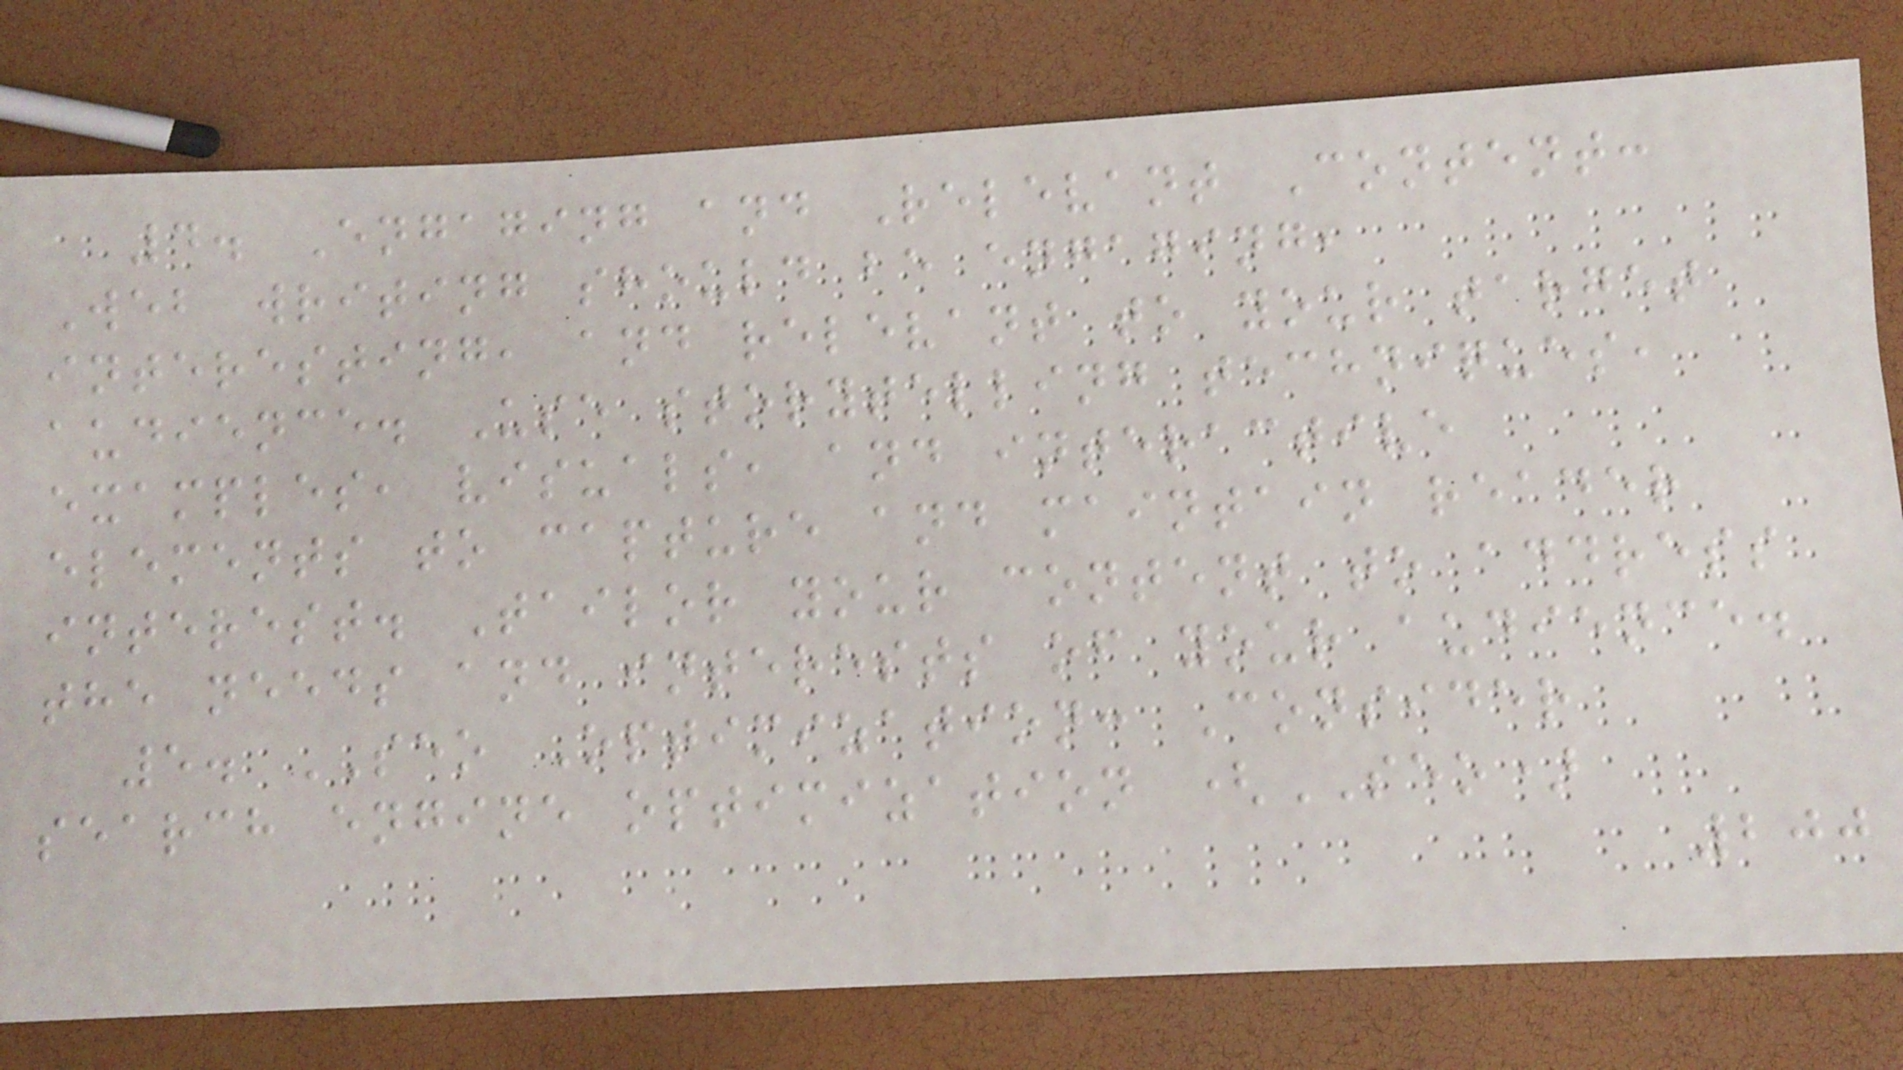4. Engaging and Relevant Content:
Web writing should be engaging,
interesting, and relevant to your target
audience. Use storytelling techniques,
examples, visuals, and interactive
elements to capture and maintain reader
interest. Tailor your content to address
the needs and interests of your audience.
5. SEO Optimization: Consider
search engine optimization (SEO)
200
